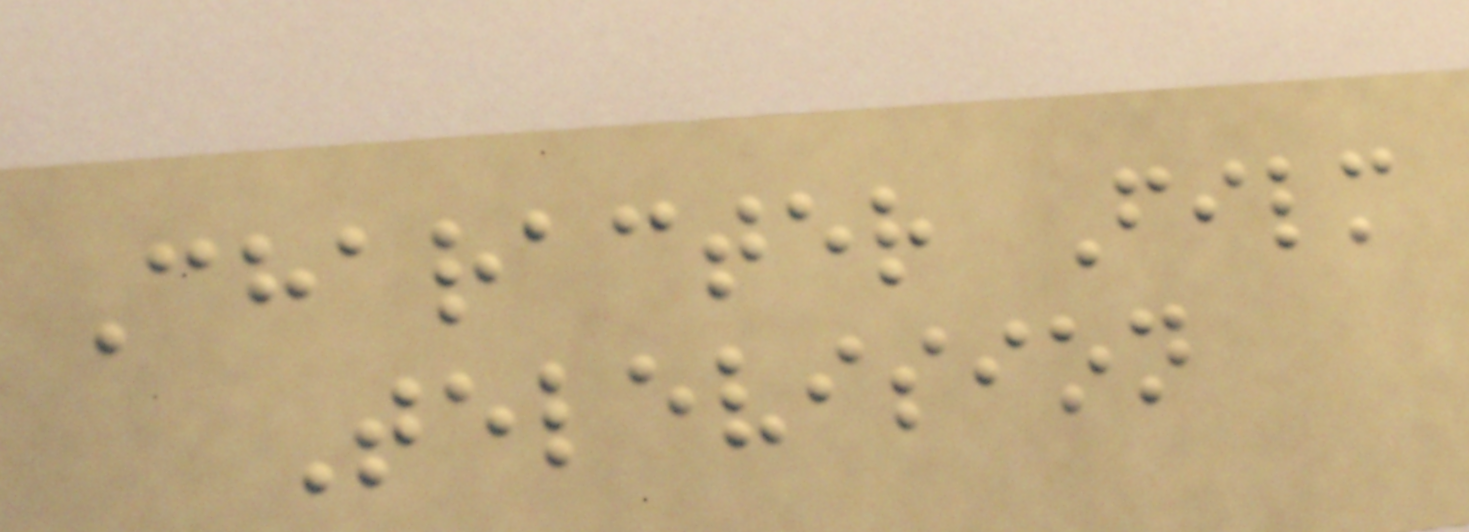Character Film
Television
